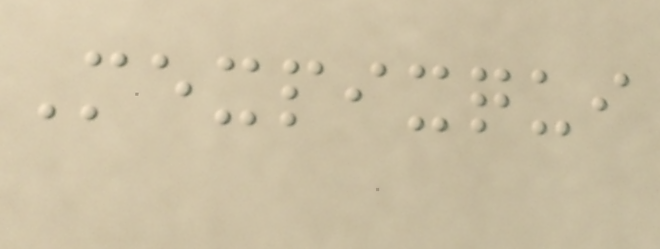Mexpixqui
